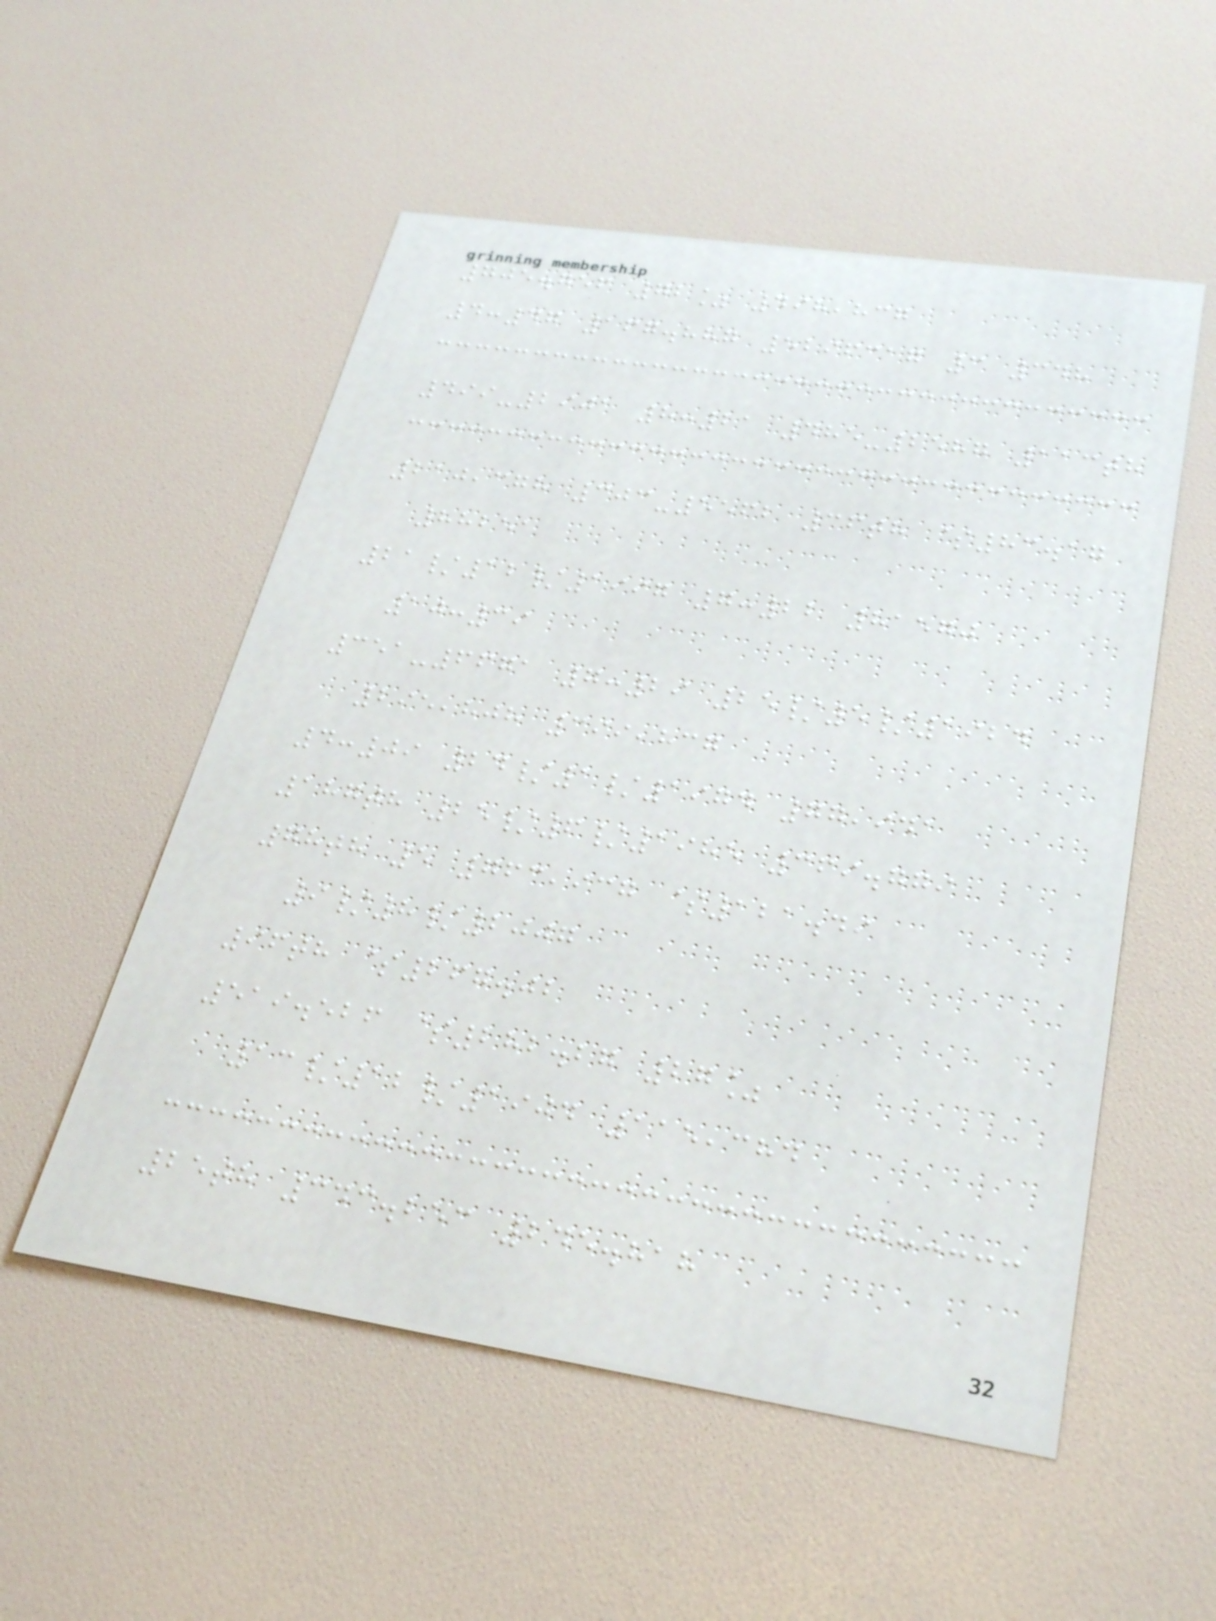705.756 72% 498,837
4:47 167.887 5296317 3 348
499-2901 8:21 485-2587 113th
210,378 303-5562 36th $83.17
88251
21/12/1997 7:22 81570
10:39
351-6671 7:29 25/5/1924
295,808 399,837
4:09 24/1/1974 77,941
187th 25/6/1985 369.779
78th 5 763,937 $121.49
9/8/2007
96th $267.02
519.526 $282.27 27%
13/12/1904 115,384
25th 343.253 245.818
